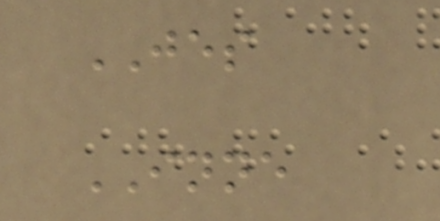JES
INNE
